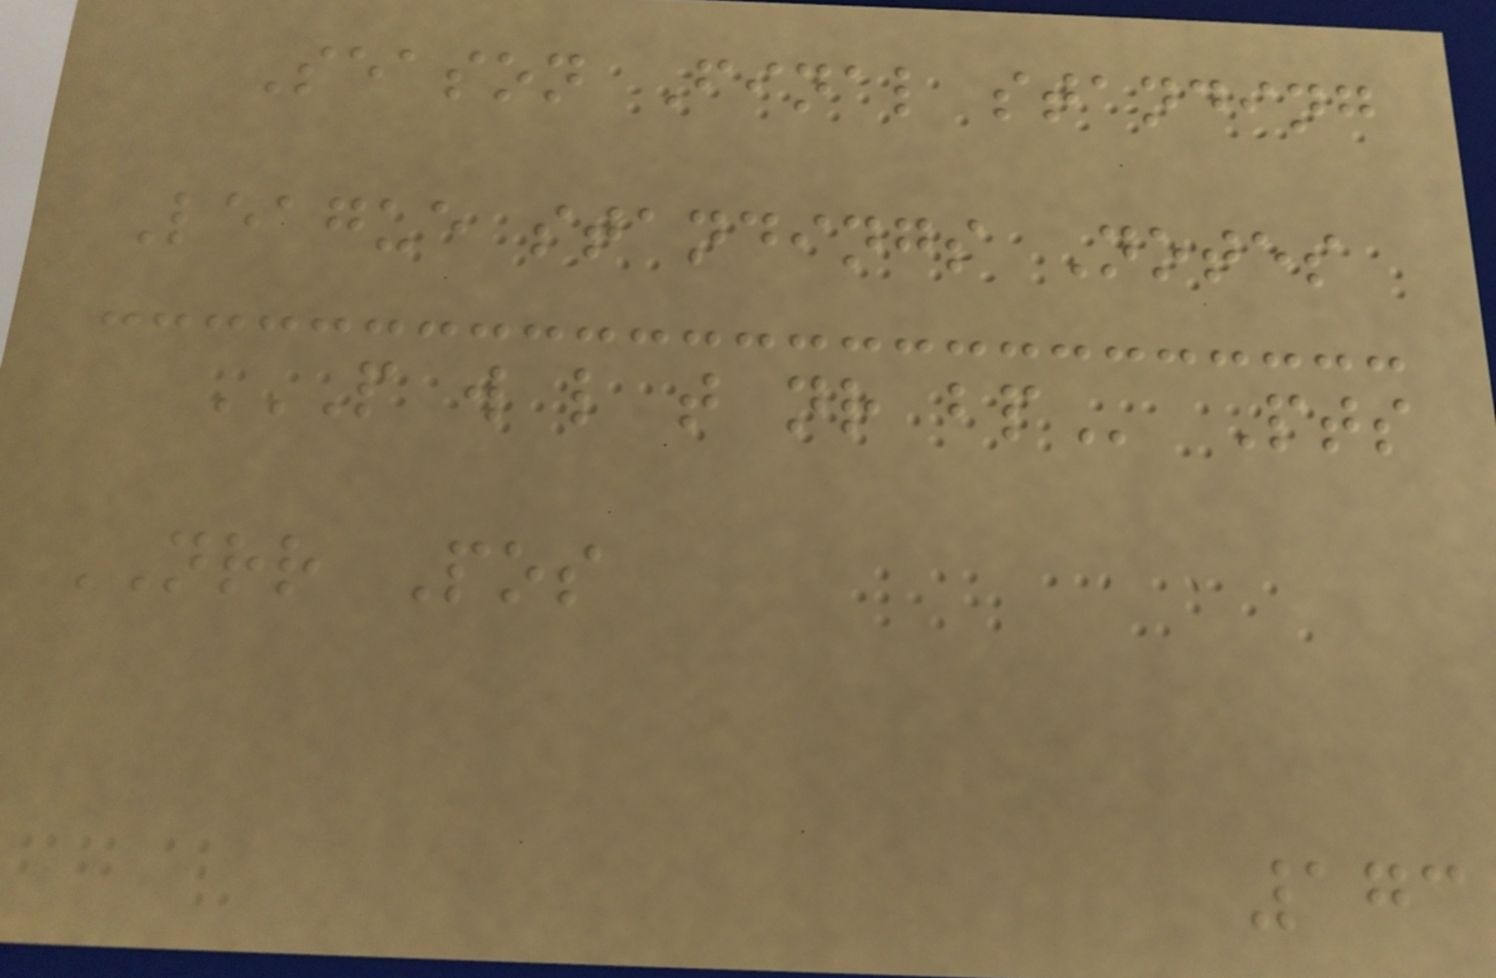Season Final standing
League standings Notes
P W L T NR BP Pts
NRR Pos
173
